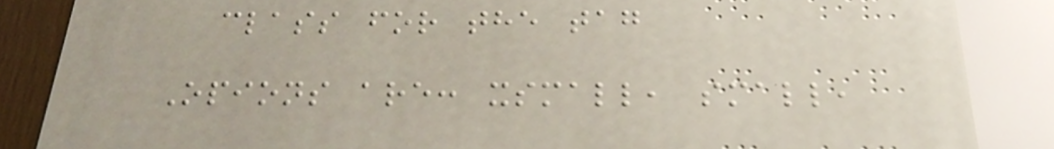class for the tag
Opions are: xsmall, small,
